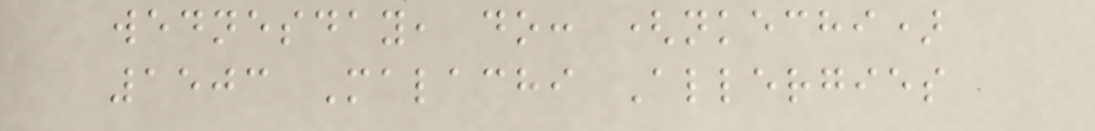wednesday, do: (nkechi)
1503 Malachi Allergies
